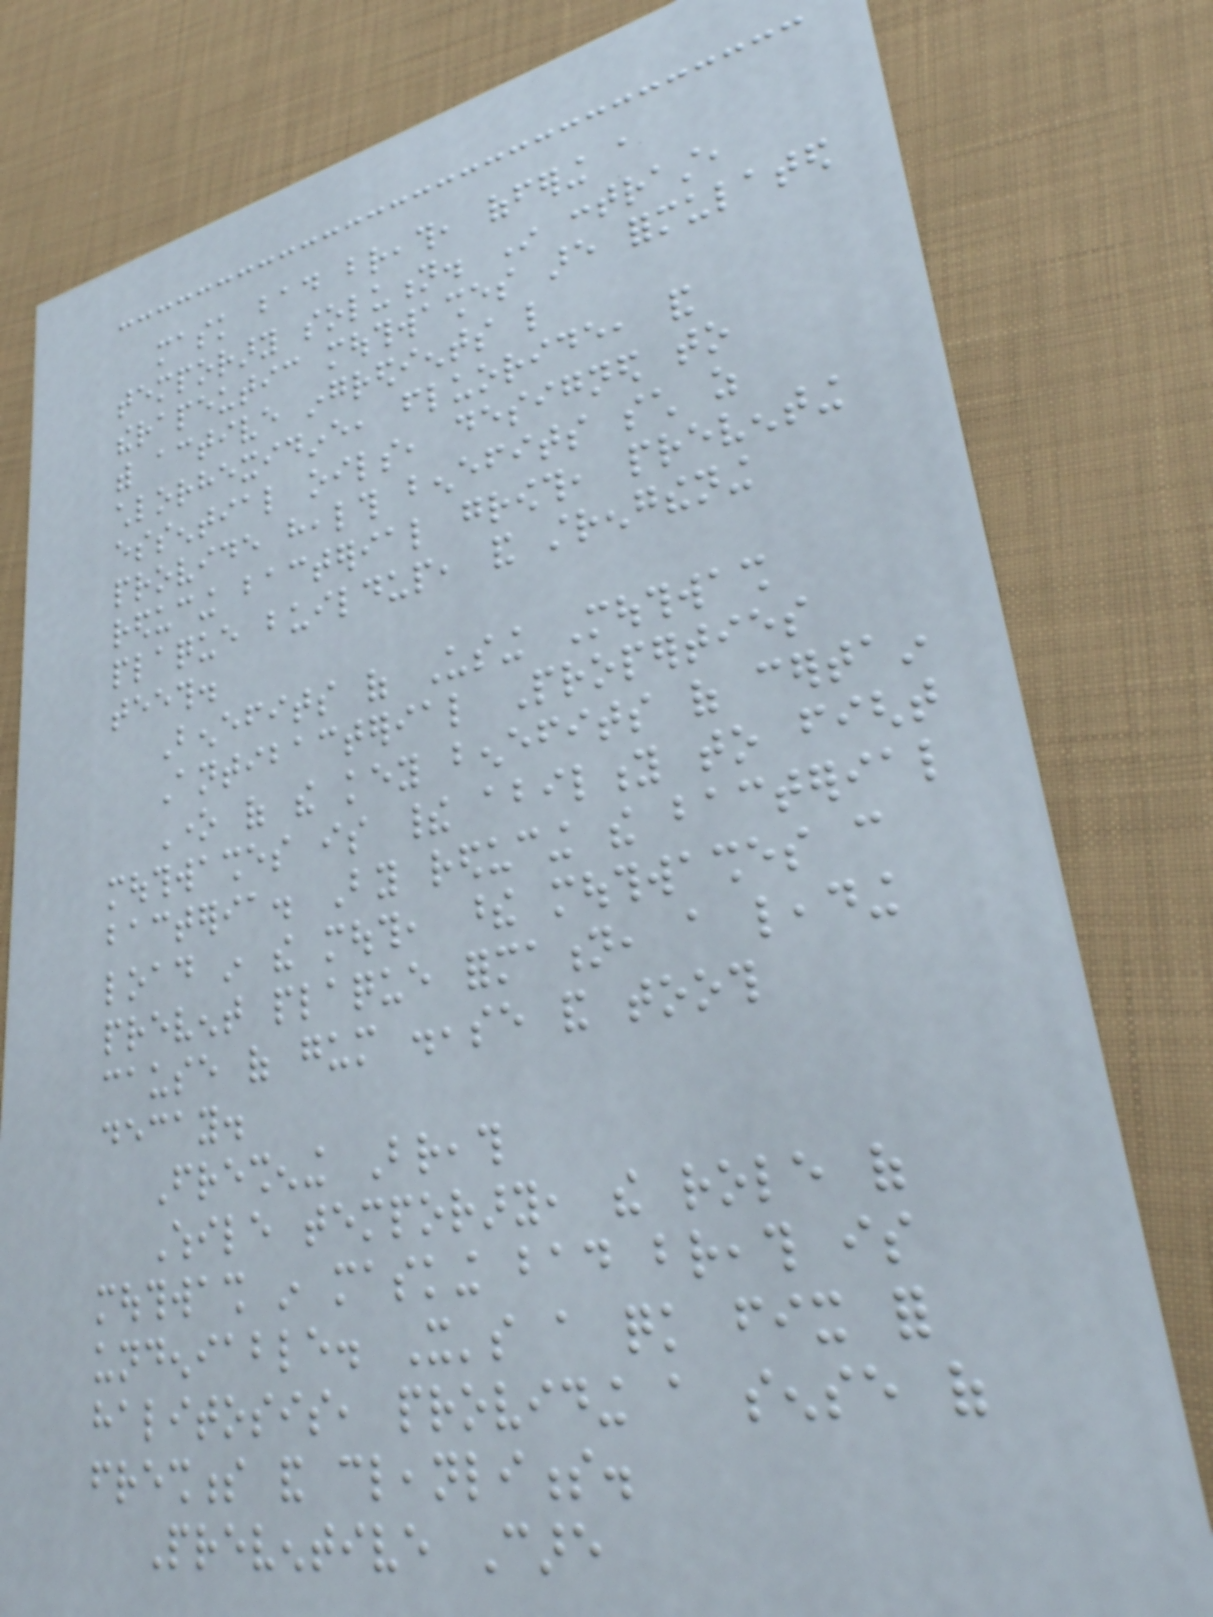mask bad breath, offering a
temporary solution. In contrast,
therapeutic mouthwashes are formulated
with active ingredients like
chlorhexidine, fluoride, and
essential oils, designed to
provide health benefits such as
reducing bacterial growth, preventing
plaque buildup, and strengthening
teeth.
Benefits of Using Mouthwash
Antibacterial Properties
One of the key benefits of certain
mouthwashes is their ability to fight
bacteria. By reducing the bacterial
load in the mouth, these mouthwashes can
prevent plaque formation, a leading
cause of gum disease and tooth
decay.
Freshening Breath
While temporary, the role of
mouthwash in masking bad breath is
undeniable. It's a quick fix for
halitosis, providing a sense of
freshness and cleanliness.
Preventive Care
